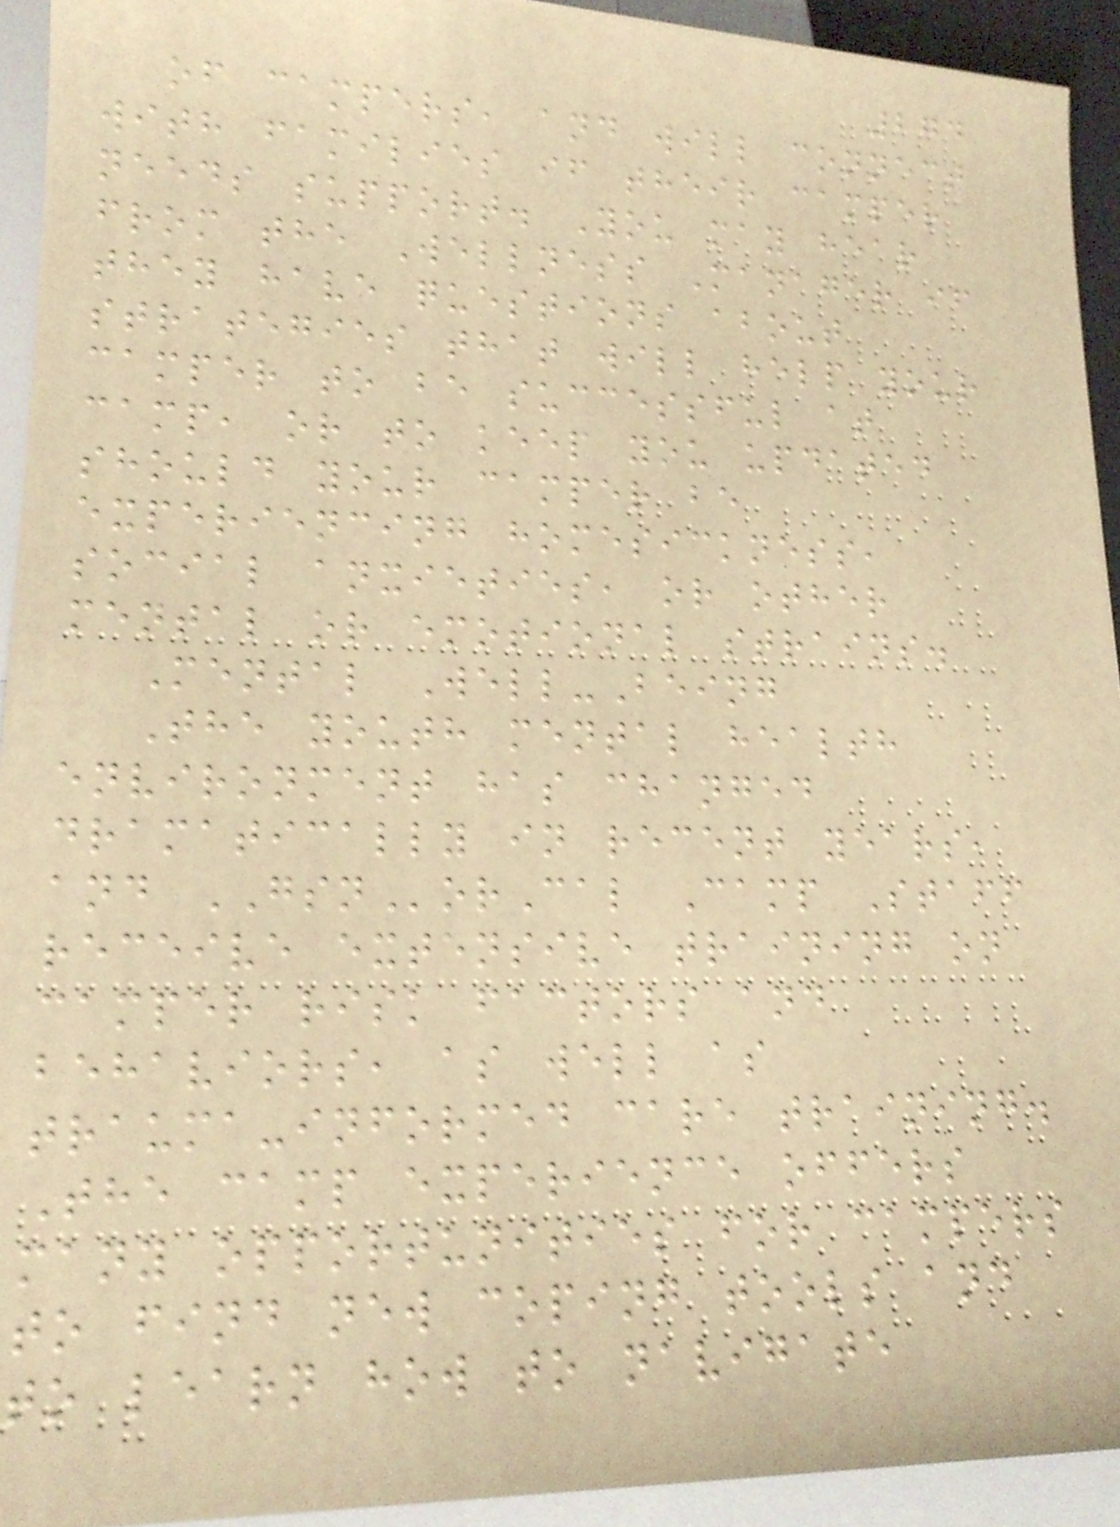274
of campers, and will connect
with families if their camper
needs support. You may hear
from the Wellness Manager if
they have questions about
strategies that will help your
camper to be successful at
camp, or to keep you updated
should your camper be
experiencing homesickness,
social anxieties, or other
mental or emotional strains.
Mental Well-Being
The youth mental health
environment has changed
dramatically in recent years,
and GSNorCal Camp Staff
receive extensive training on
camper risk factors and
behaviors, as well as
trauma-informed care training.
The camp experience offers
many opportunities for campers
to find new coping tools and
to learn how to navigate
